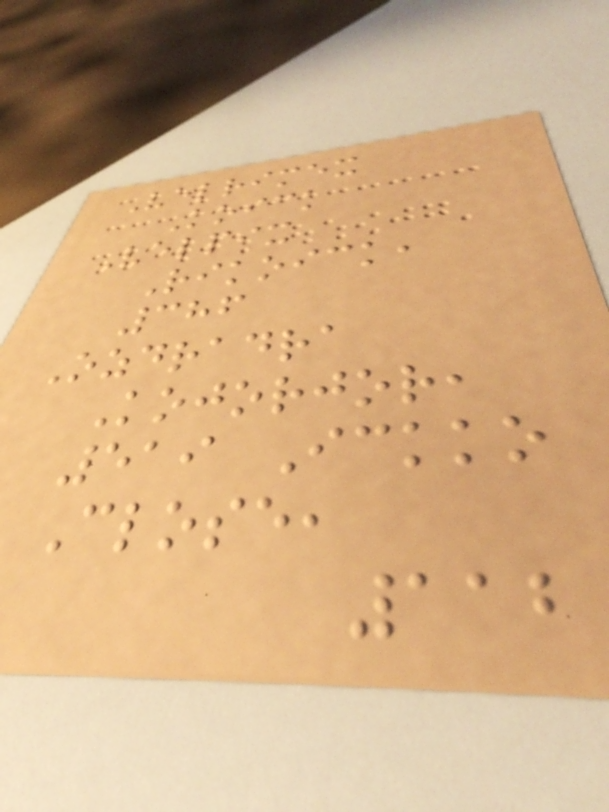Velrimex
Koick
Velpix
Rikoick,
386
Ozdradra
Kojorjor,
519 Ickko
Close,
112
